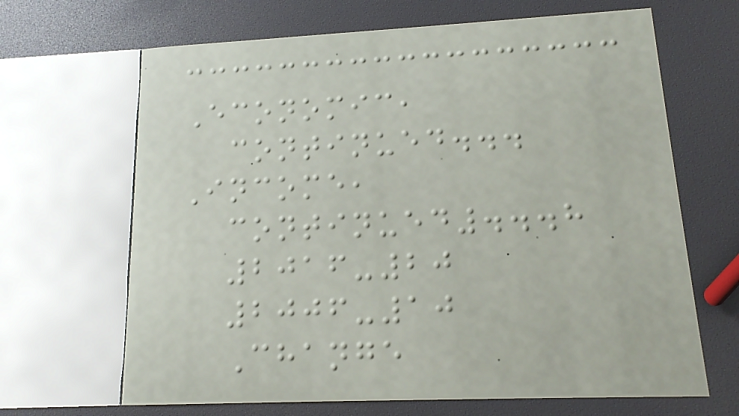Economic,
continued...
Income,
continued...8
2016-20
2006-10
Change
